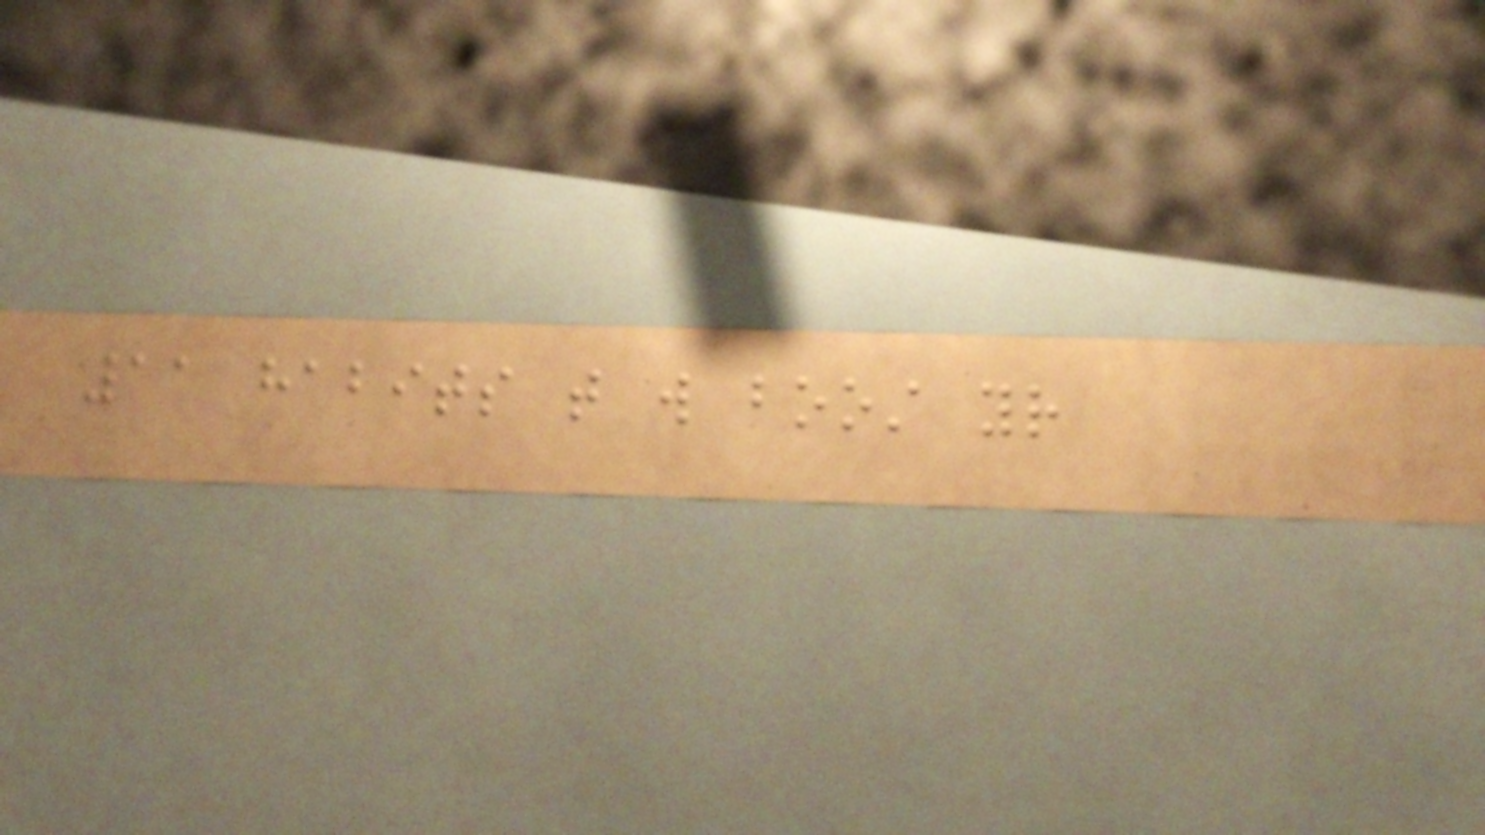11 habits that will boost your
